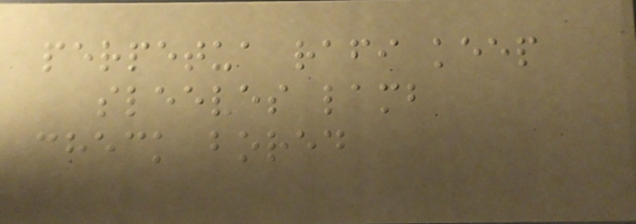perpetua rafi keep
sleeves lamb
check bored
